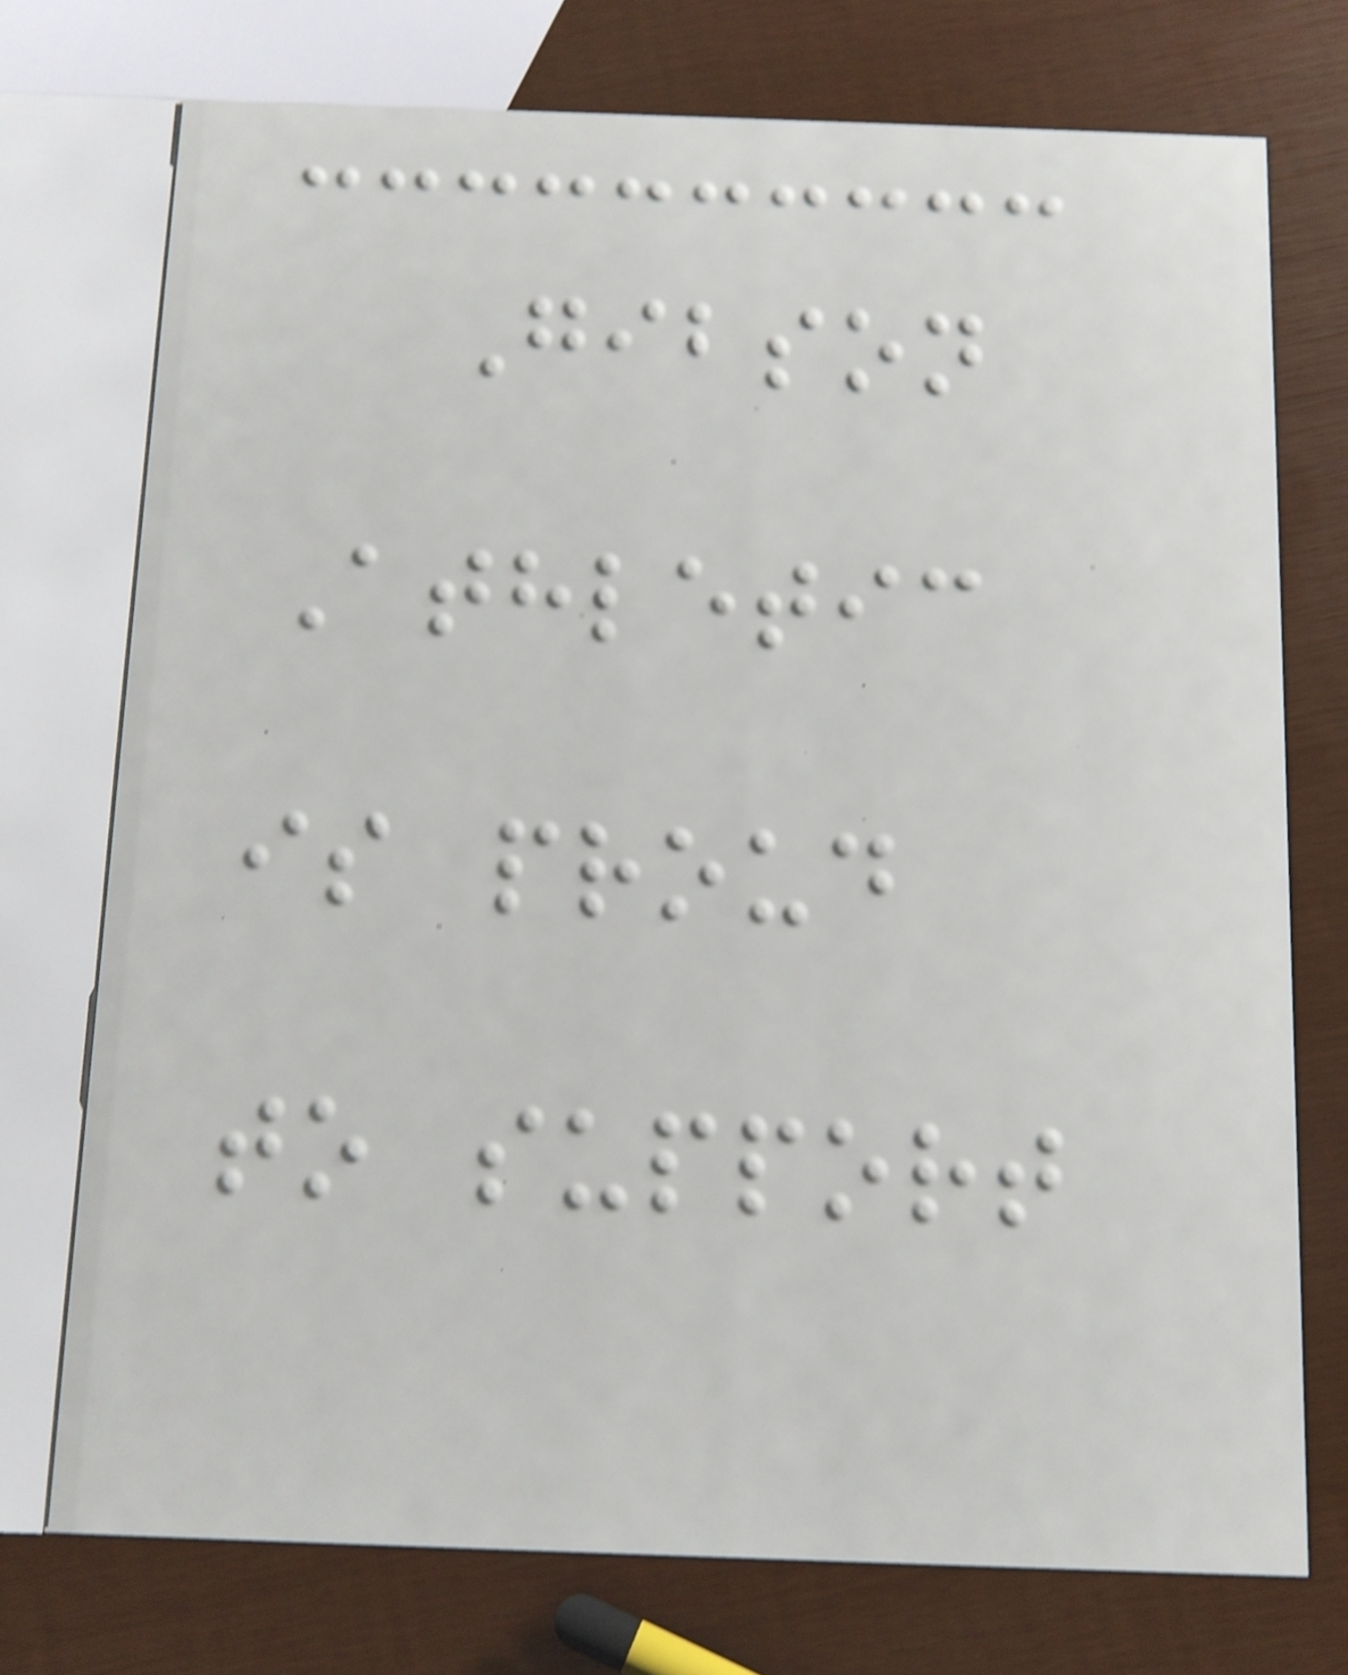Gibson
Athletic
is proud
to support
